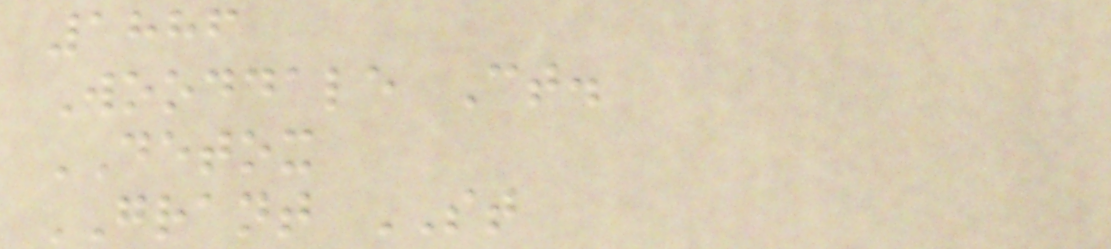1886
Wooddale Ct.
DETOX
GRANT ST
